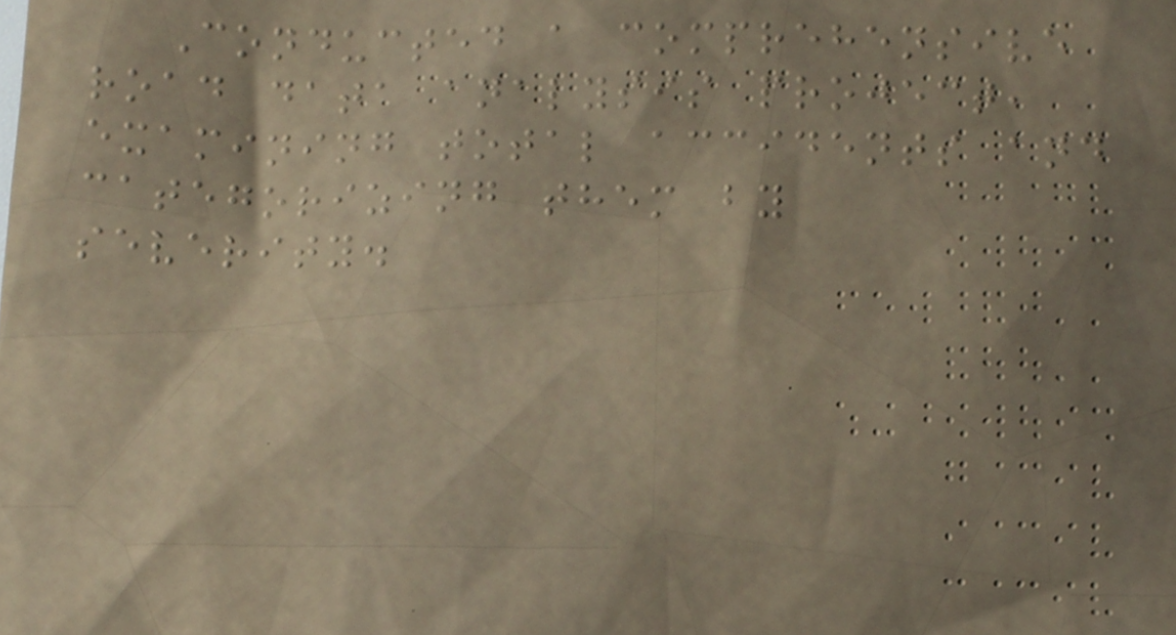Conducted a comprehensive
road data analysis project,
examining total accidents and
categorizing them by
severity.
